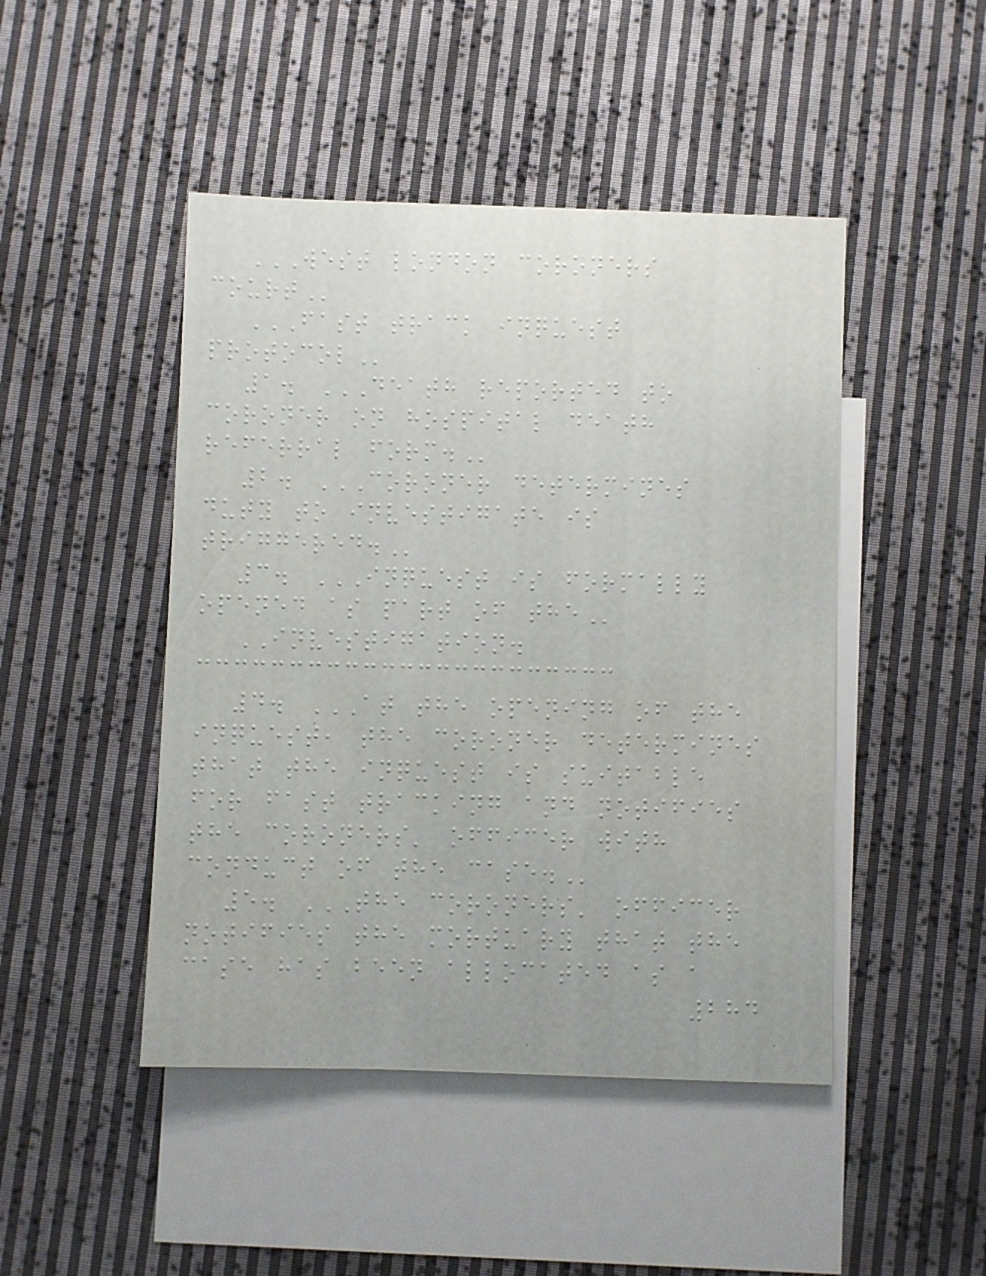WEST LONDON CORONERS
COURT
FAST TRACK INQUEST
PROTOCOL
1. DEATH REPORTED TO
CORONER ON HOSPITAL DEATH
REFERRAL FORM.
2. CORONER DETERMINES
DUTY TO INVESTIGATE IS
TRIGGERED.
3. INQUEST IS FORMALLY
OPENED AS PART OF THE
INVESTIGATION.
4. AT THE OPENING OF THE
INQUEST, THE CORONER DETERMINES
THAT THE INQUEST IS SUITABLE
FOR FAST TRACKING AND NOTIFIES
THE CORONERS' OFFICER WITH
CONDUCT OF THE CASE.
5. THE CORONERS' OFFICER
NOTIFIES THE MORTUARY THAT THE
CASE HAS BEEN ALLOCATED AS A
284
